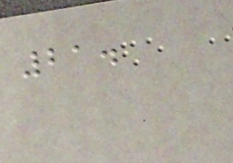21.
